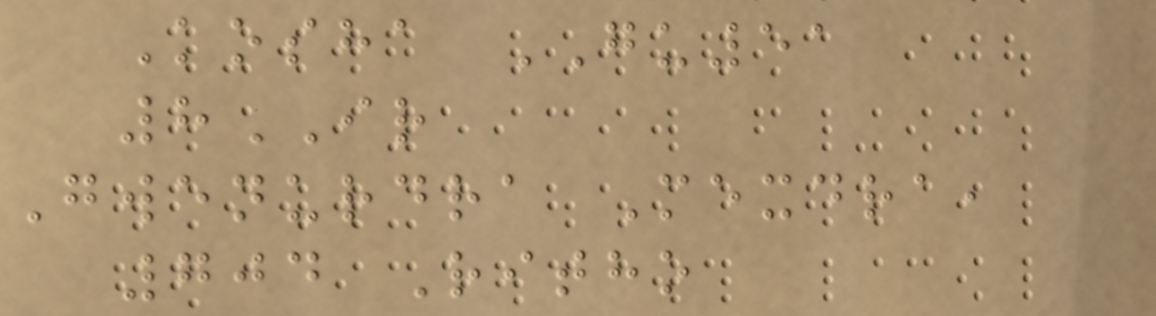Kosha GU51
8IR
Gwenurdra Mexdra,
704 Ritho
